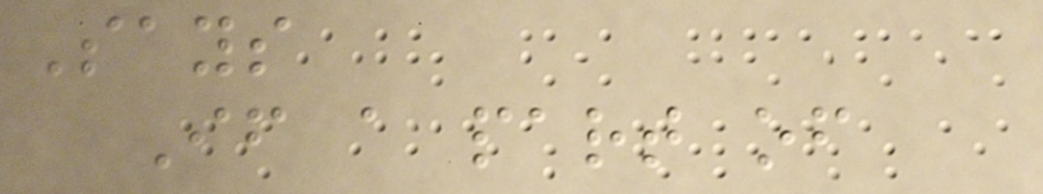Says
If a part of
